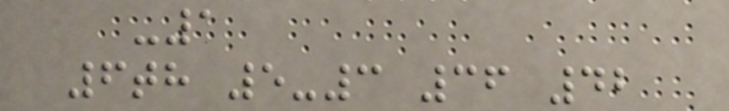-1
6th 5-3 36 42
